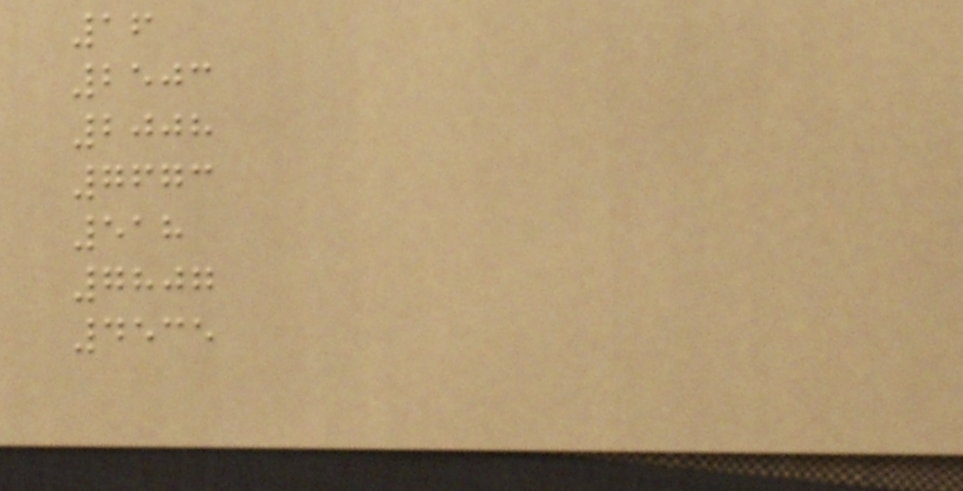16
2503
2008
7673
518
7807
4535
